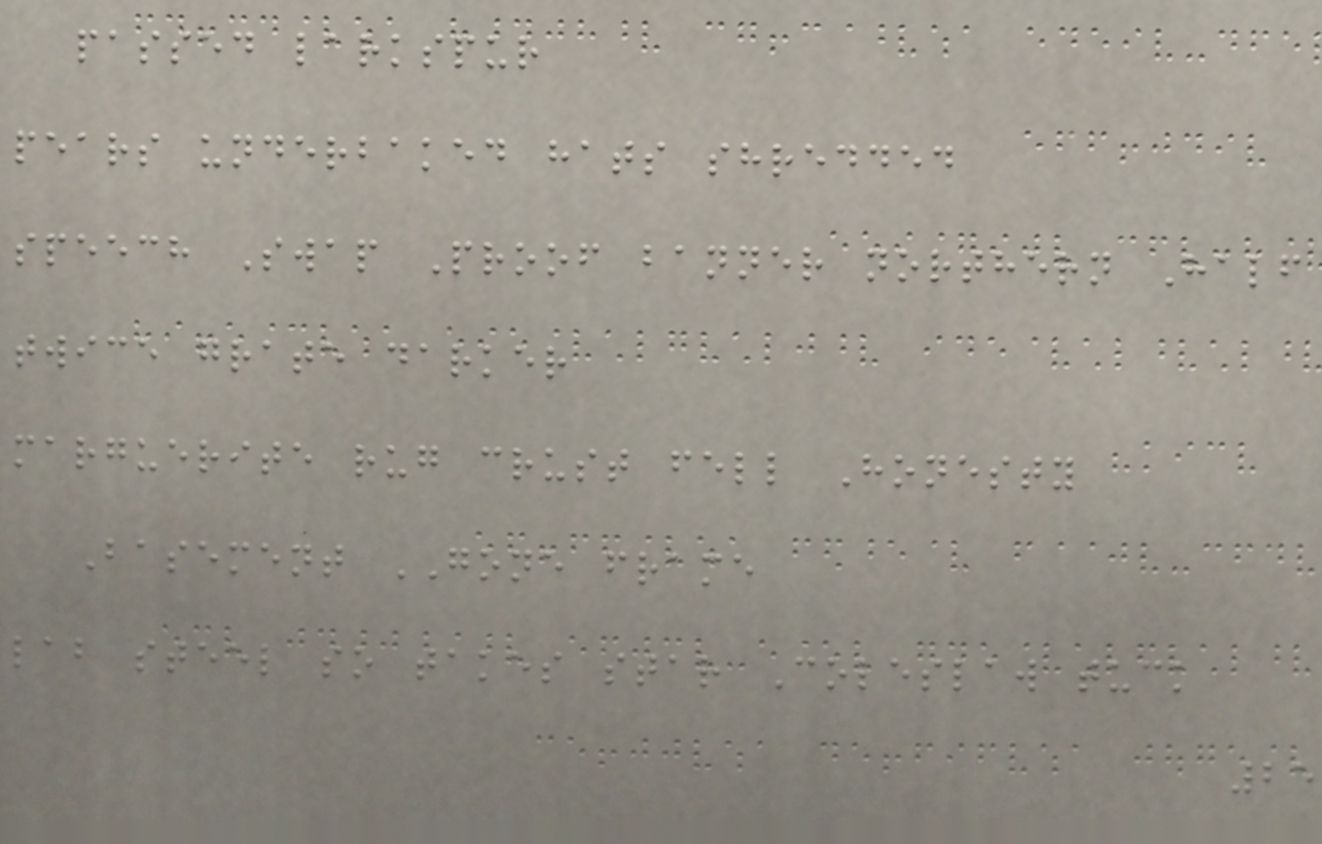passed larkspur
pears underbaked hats shredded
speech Swap Proof banner northern Half
twice grate darker
marguerite rug crust fell Honesty
Basement GONE frame
lab steel so takes star Coleslaw tuck
25
